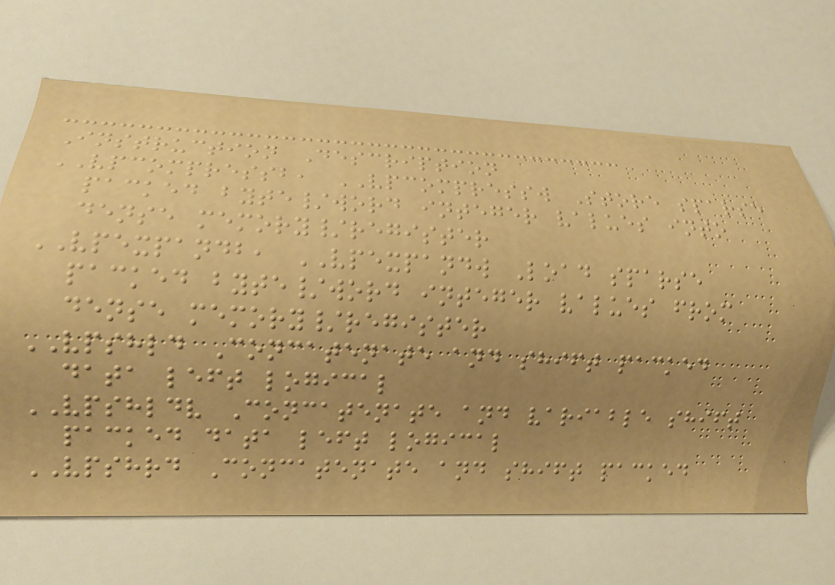Instruction Description
VPCOMPRESSB, VPCOMPRESSW Store sparse
packed byte/word integer values into
dense memory/register
VPEXPANDB, VPEXPANDW Load sparse
packed byte/word integer values from
dense memory/register
VPSHLD Concatenate and shift packed
data left logical
VPSHLDV Concatenate and variable shift
packed data left logical
VPSHRD Concatenate and shift packed
